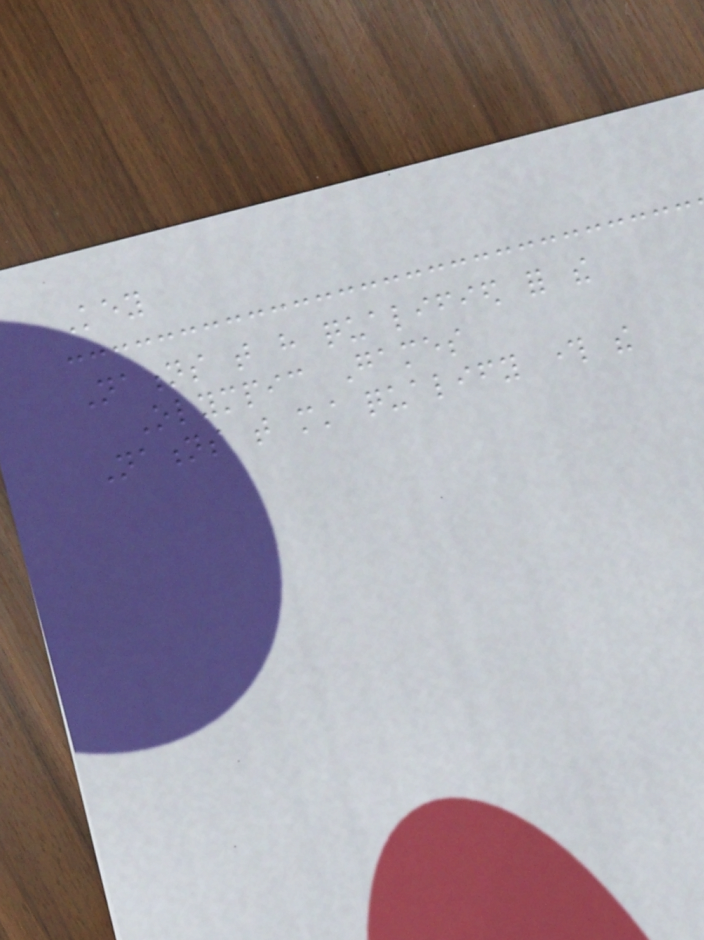Key
Nations that have qualified for the
Olympic Games
Nations that must qualify through the
